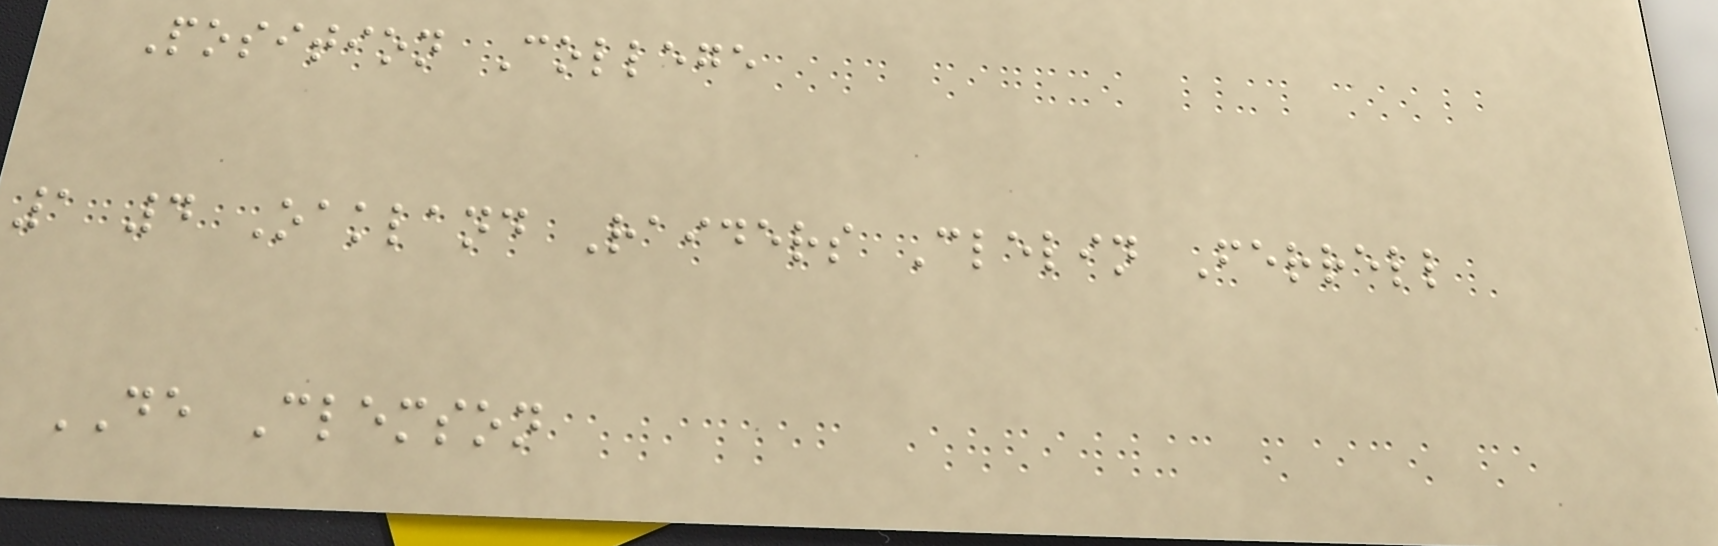Position College
1 4 Oakland Raiders Clelin Ferrell
DE Clemson
